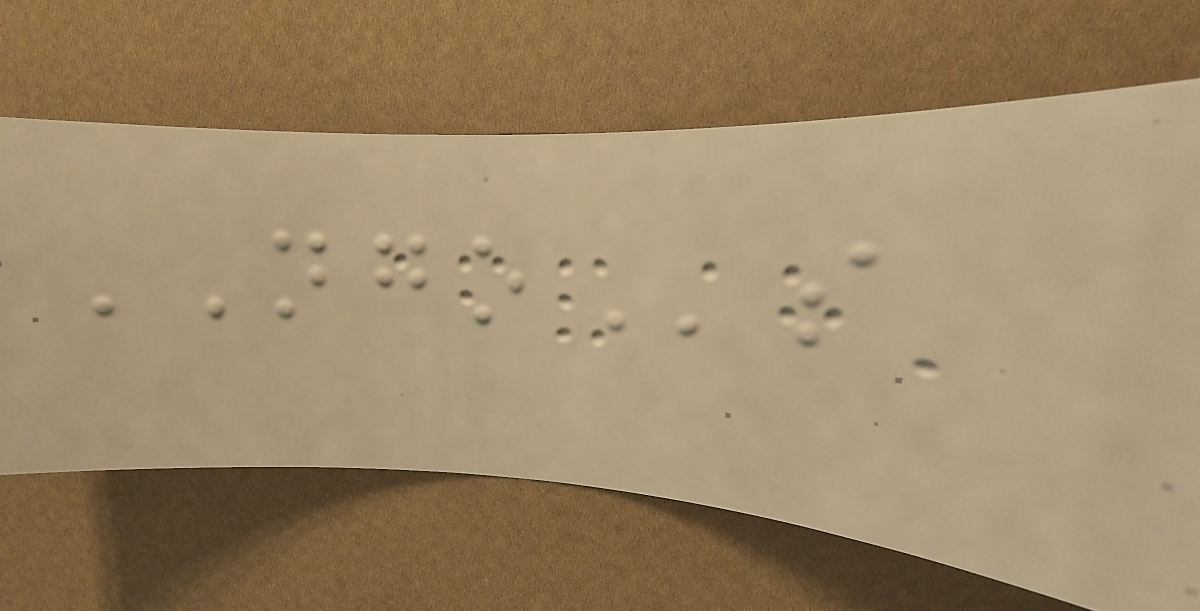NGOs
